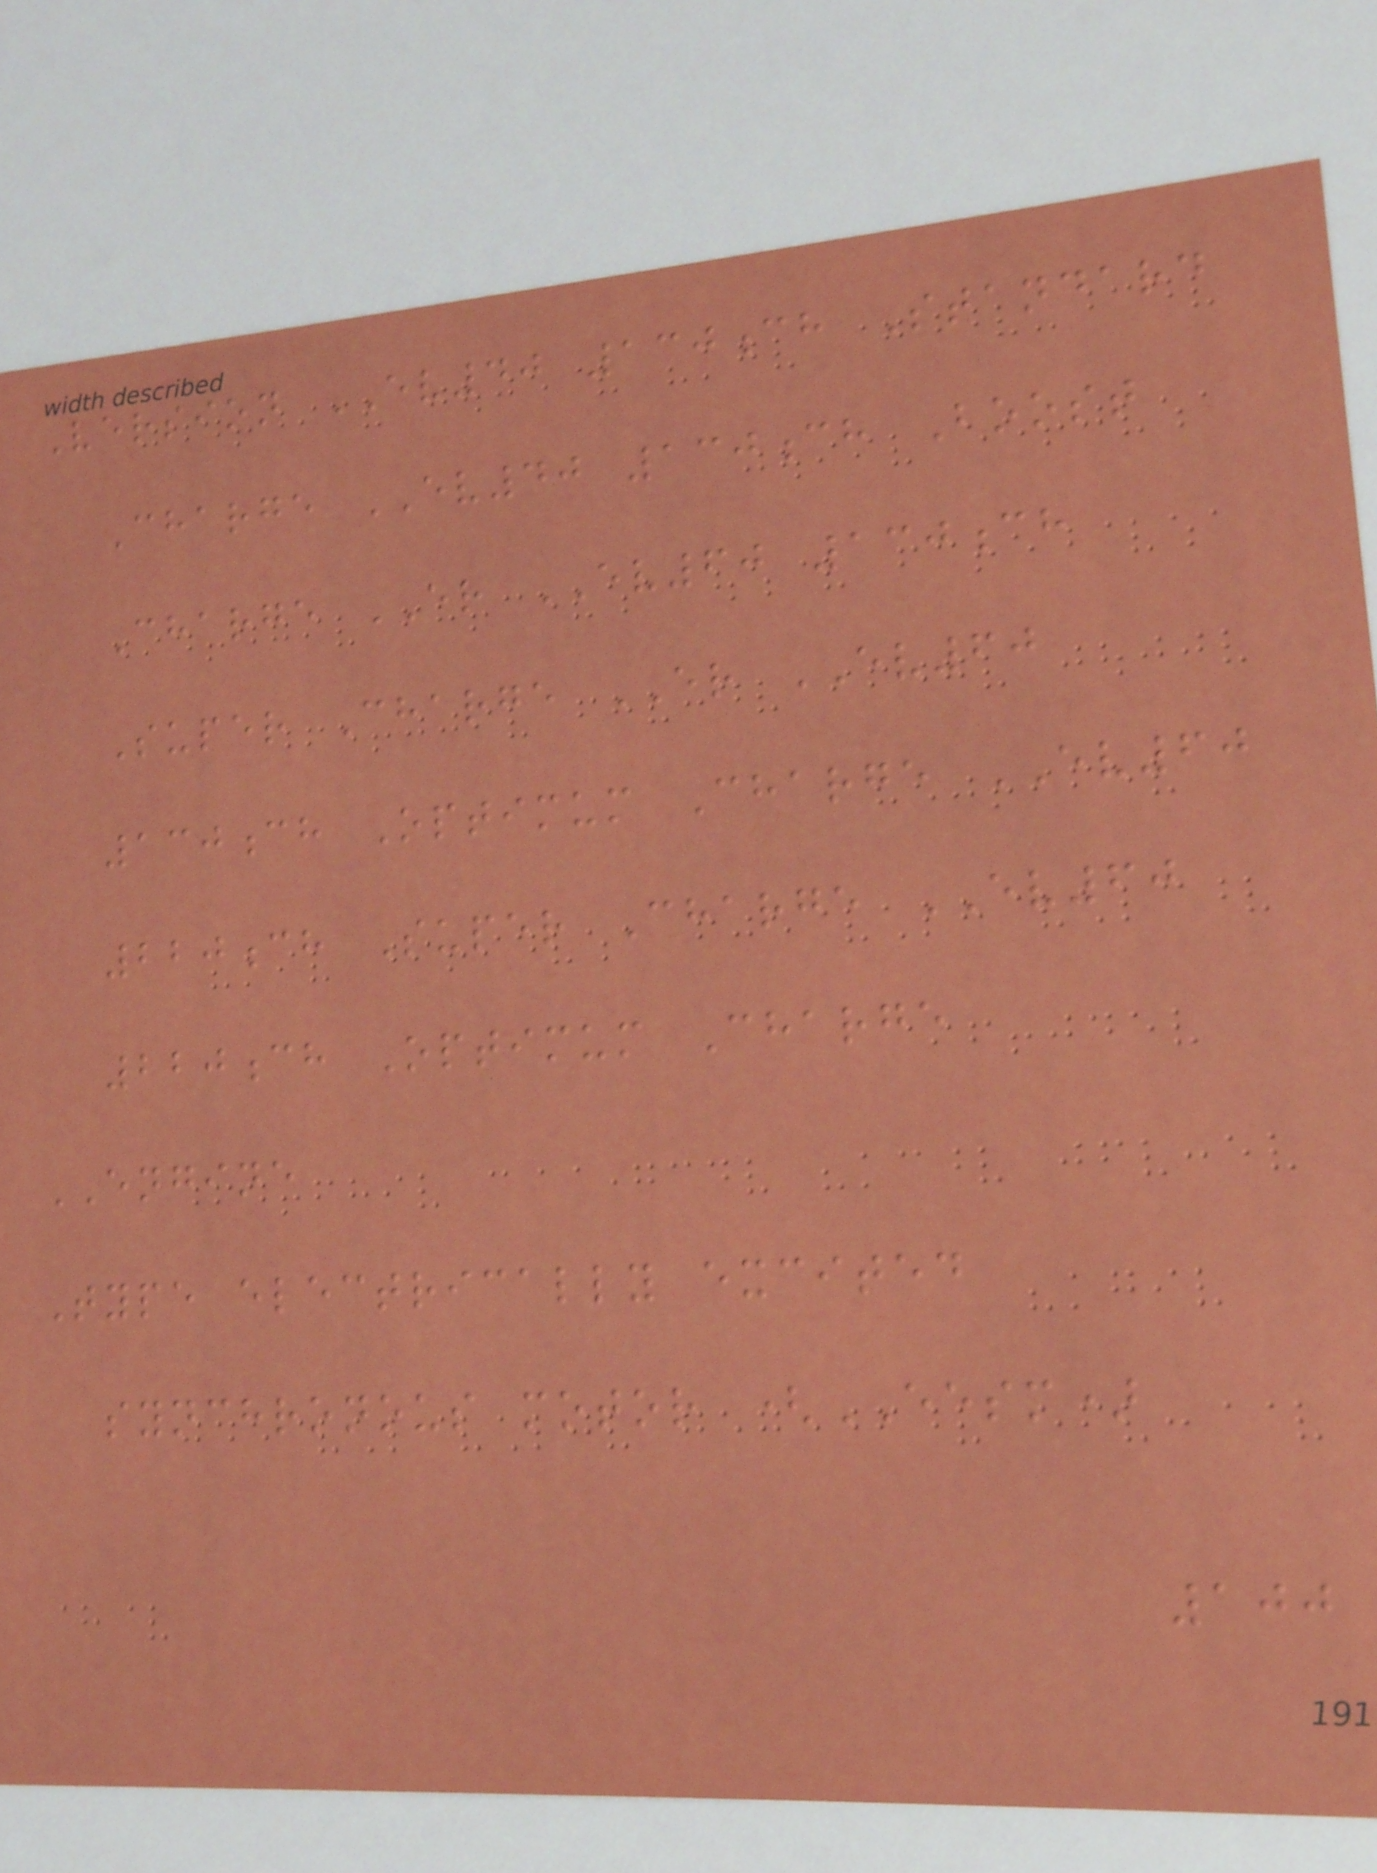Version EV40 130ch Standard
Charge EV40 130ch Boost
Charge ER EV60 130ch
Super Charge ER EV60
130ch Optimum Charge EV60
220ch Super Charge EV60
220ch Optimum Charge
ENGINE
Type electrically excited
synchronous motor (EESM)
100
